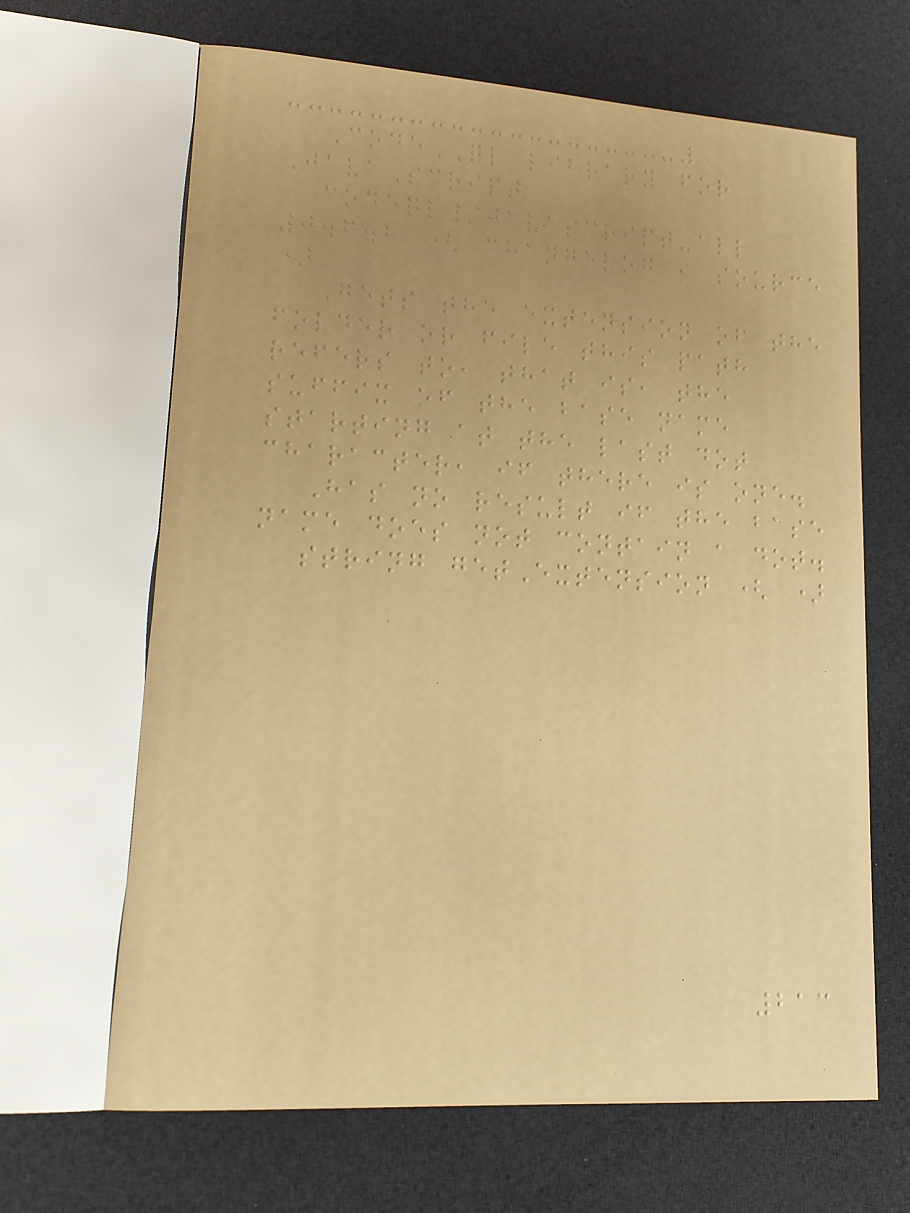CodeQL library for
JavaScript
codeql/javascript-all
0.6.2 ( changelog , source
)
Gets the extension of the
folder or file this path
refers to, that is, the
suffix of the base name
starting at the last dot
character, if there is one.
Has no result if the base
name does not contain a dot.
string getExtension ( )
213
